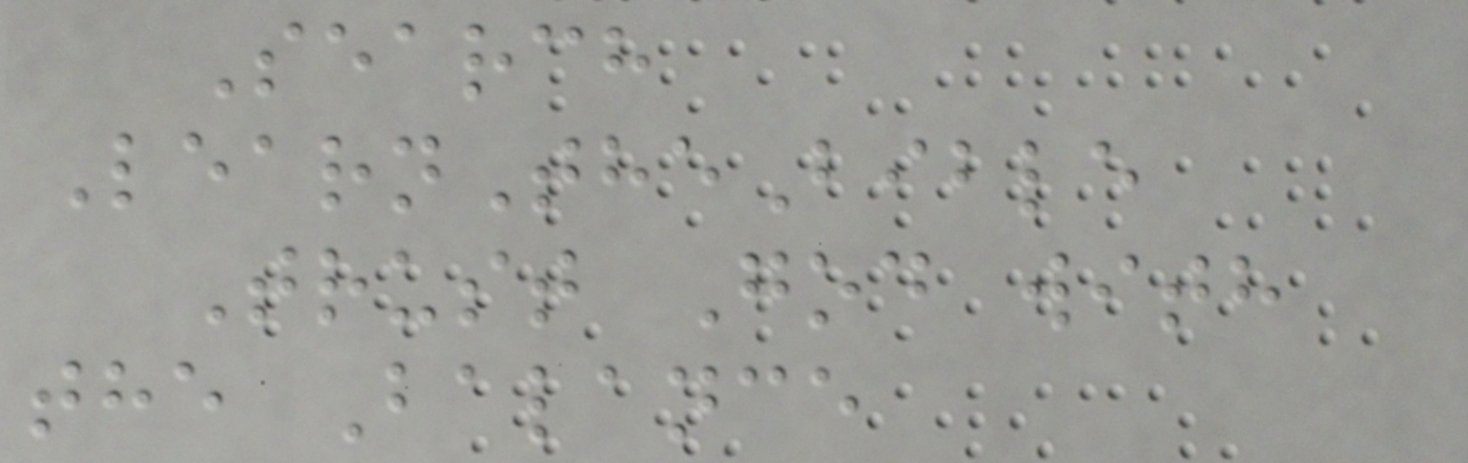Search
LearnTheBible
Trust God with
the Balance
